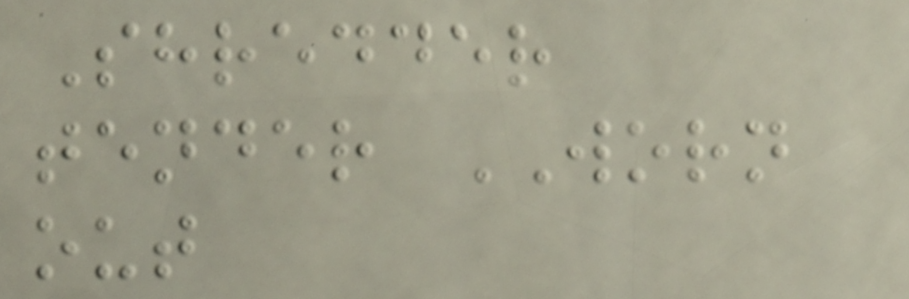Shredder
tender WORN
out
